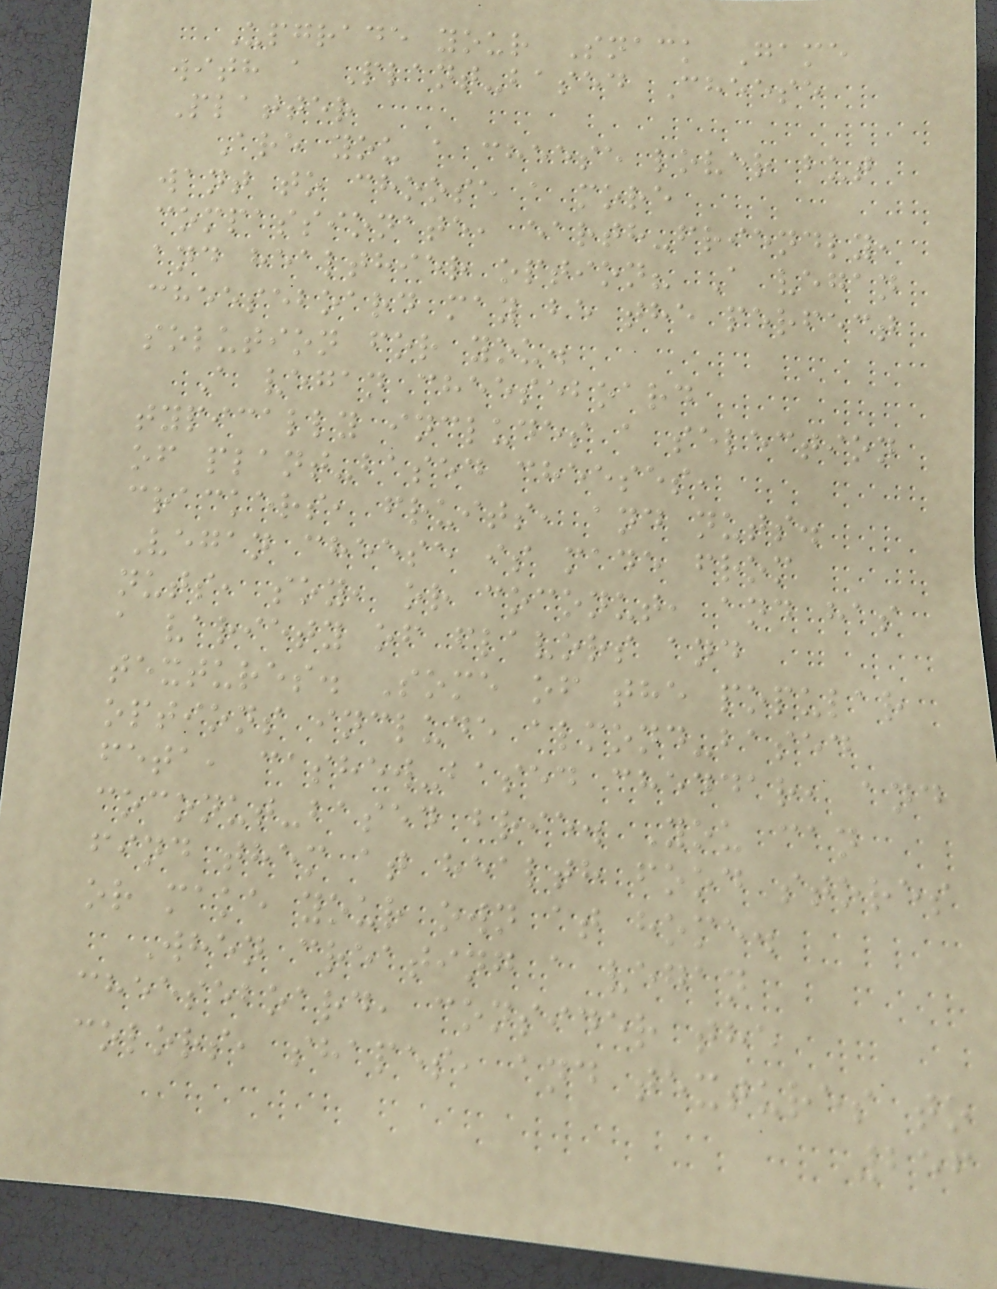Upgrade your Snack Game
with a Plant-based Cheese
Platter
Are you a cheese lover but
want to choose a more
compassionate, earth-friendly,
and healthier option? A vegan
cheeseboard may be the perfect
solution for you.
A vegan cheeseboard
typically includes a selection
of plant-based cheeses,
crackers, fruits, and nuts.
Vegan cheese is made from
nuts, soy, or coconut, and has
a variety of flavors and
textures. Some of the popular
options include almond-based
feta, cashew-based cheddar, and
coconut-based brie. You can
find them at health food stores
or make your own at home.
When creating a vegan
cheeseboard, consider the
colors, shapes, and textures to
256
